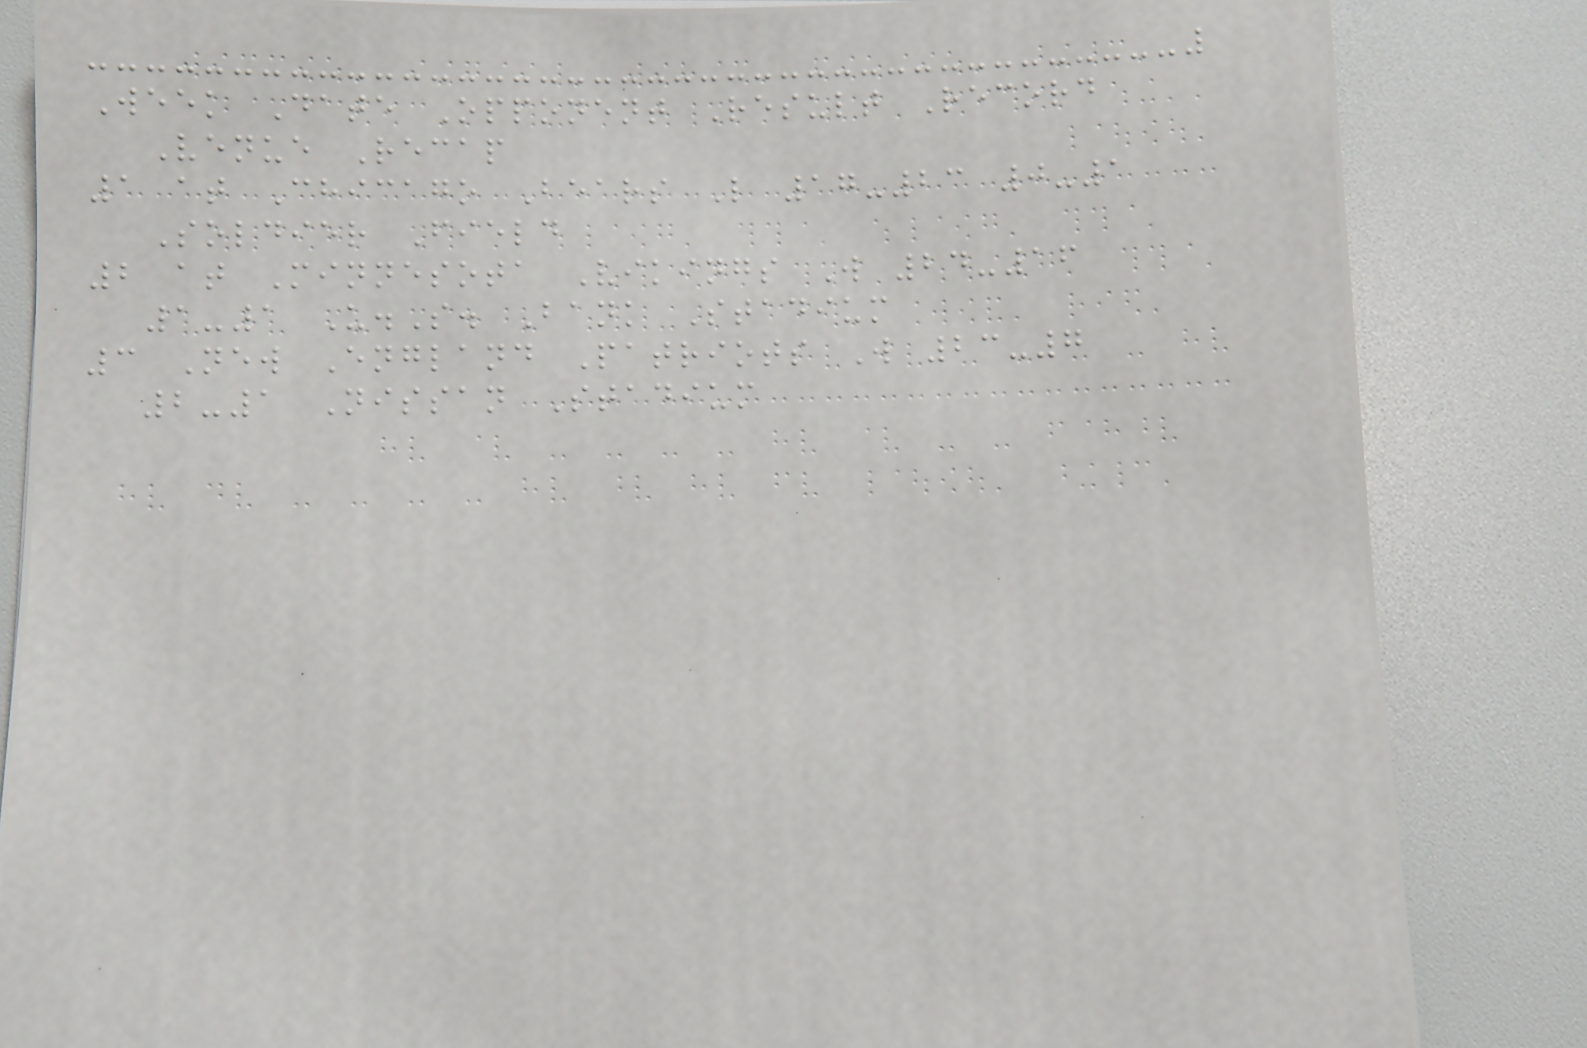Week Date Opponent Result Record
Venue Recap
1 at Chicago Bears L 17-23 0-1
Soldier Field
2 at Minnesota Vikings W 24-16
1-1 U.S. Bank Stadium
3 New England Patriots W 23-7
2-1 Nissan Stadium
